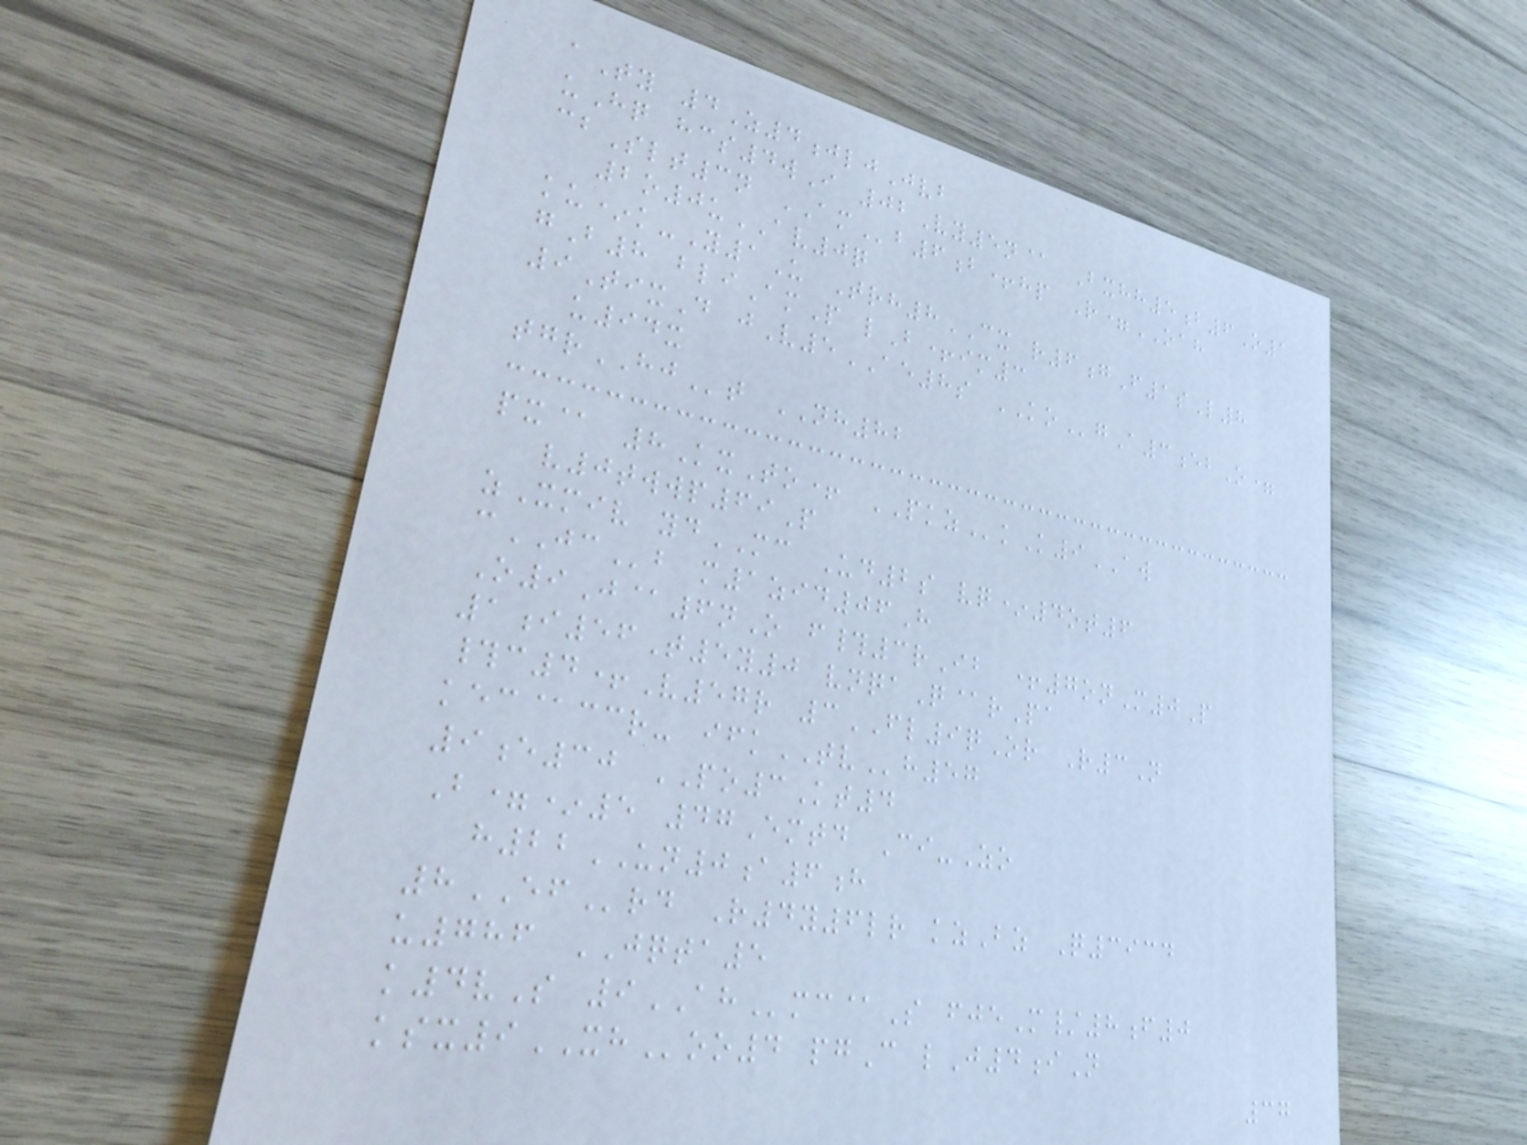aTy 4Z4jljJvb
uHq hcs4wI 02Vy5n@ Bxhh5b6O1
cbSlt3n AMb6b+hp R=OAH
2o0uAV0q
ku*k-Y1U Trh8CX r6gF1sL8
gB8 bliAmP lB+im3
9TixD jV5AE8s KOgA3ebO=
u94x
tgrHJt NH82
px@ 8KxTo+ PKZkK9AW
v0twwp69P
zXmiv ydMC Ud2s vq*4ot6
cJCb m1zid06H
O9J@6nO f#3rIb +7onM0P
1i56T5y0 vnqaQ@rPa
#c4+V57r 3FL9qOr R3N
kec@ccr- ifkTVh57
9e30 PO3Kt4
B=*5 47Emtd Ci-Zo
h22UN0a6h
8EFrd R4y6lr kzBz Q3934
u786 JQTA5
k4vS 9AHmc@S fjeM/8f0
ksx9XHoo4 pgC lJ4iN
37
